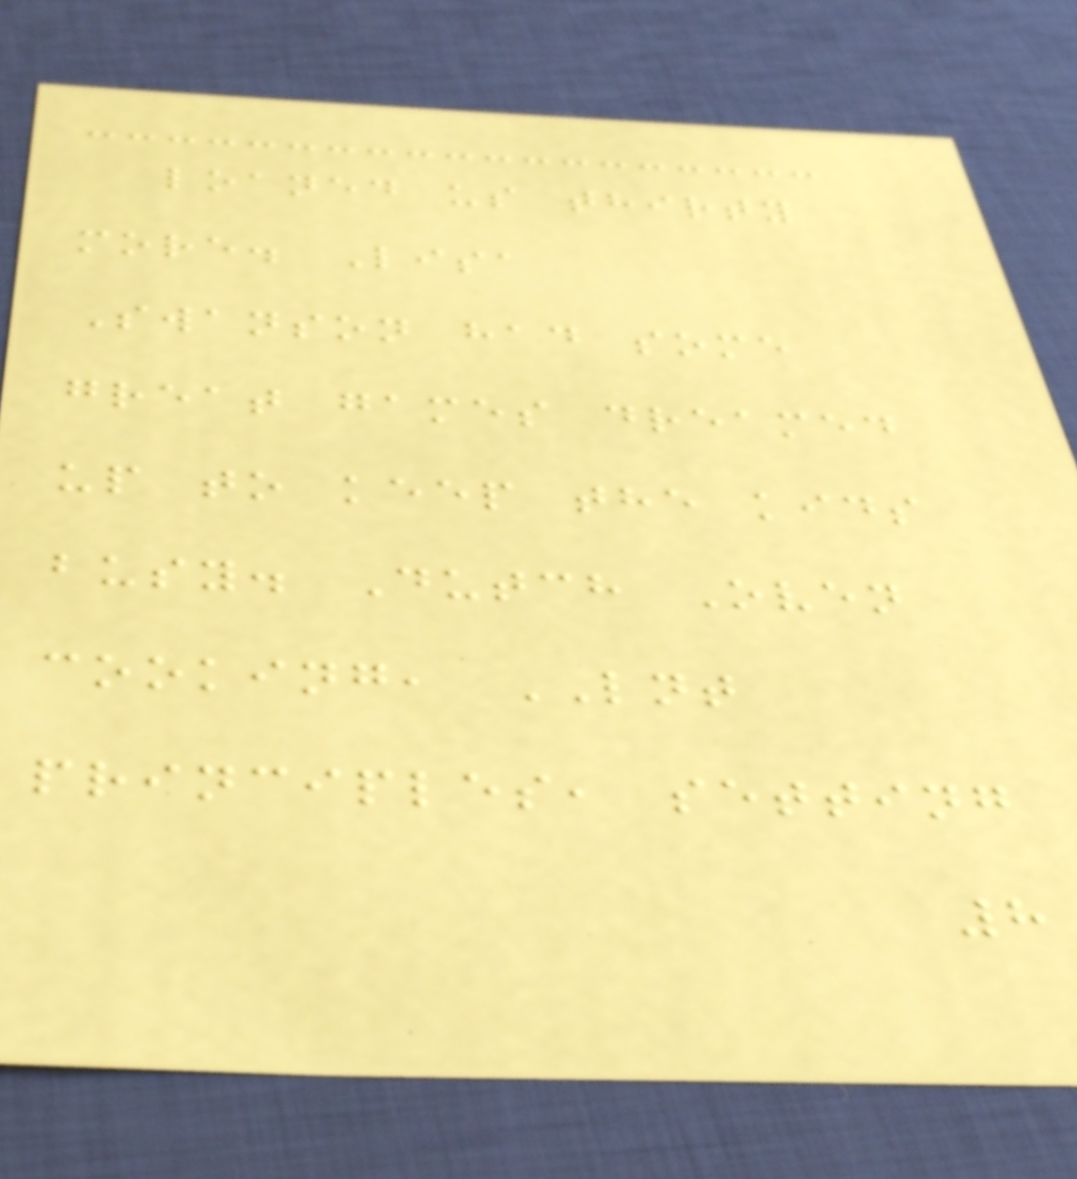loaned us thirty
more. Lisa
Swanson had some
great games dreamed
up to keep the kids
busy. Dutch Oven
cooking, LNT
principles, setting
8
